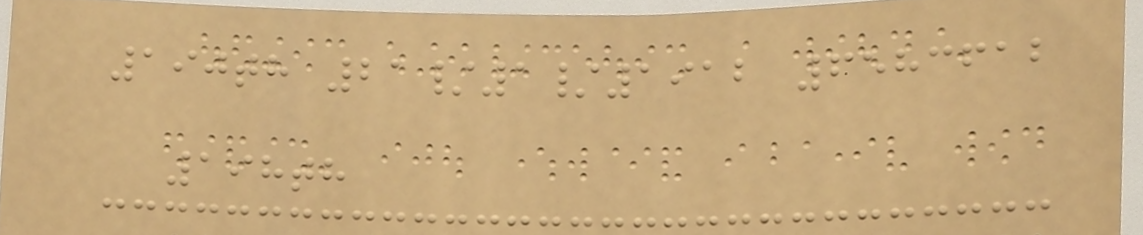190th 21/1/1912 6583612
198th
